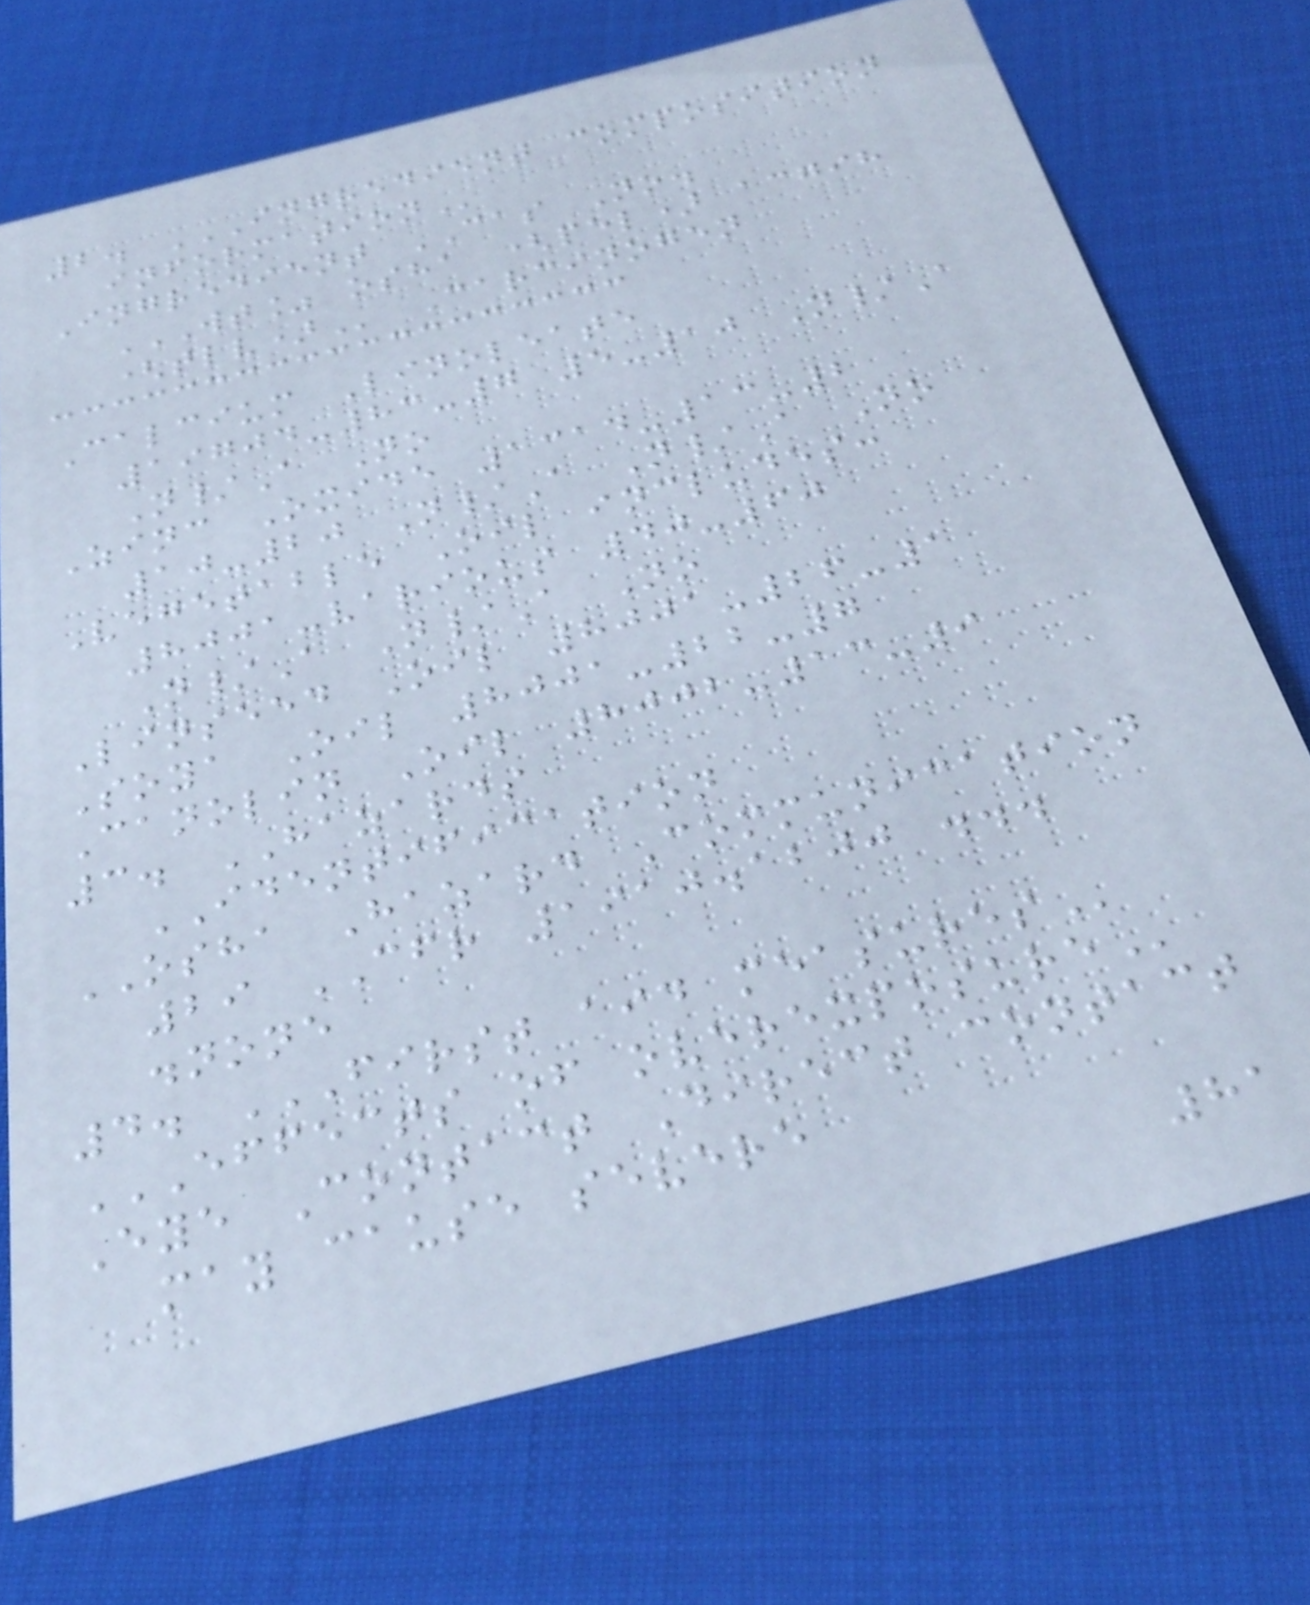2. INGREDIENT COMPOSITION
INFORMATION
Ingredient CAS No.
WT% OSHA (PEL) ACGIH
(TLV) Carcinogen
Calcium Linoleate
19704-83-7 5-10 N/A
N/A No
Zinc Oxide 1314-13-2
10-20 N/A N/A No
Vegetable Oil includes:
8001-various 40-60
N/A N/A No
Linseed Oil 8001-26-1
Soya Oil 8001-22-7
Canolin Oil 8002-13-9
3. HAZARDS
IDENTIFICATION
OSHA Hazard Communication
29 CFR 1910.1200 ...
.none
4. FIRST AID MEASURES
EFFECTS OF OVEREXPOSURE
Eye Contact Direct contact
may cause severe
81
